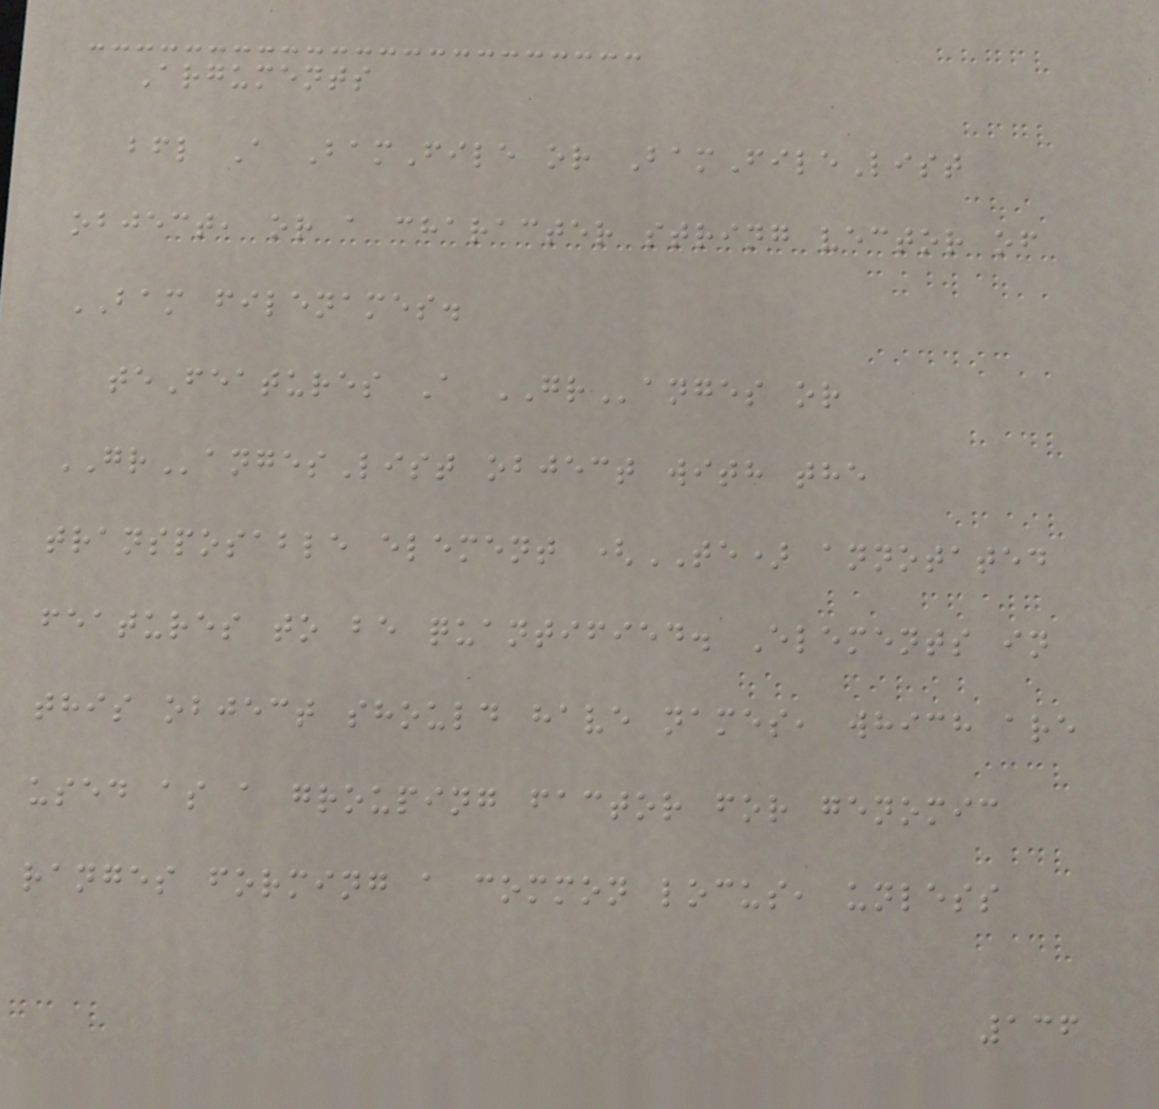Arguments
bfl A BamFile or BamFileList
object, or a character string vector of
BAM filenames.
teFeatures A GRanges or
GRangesList object with the
transposable element (TE) annotated
features to be quantified. Elements in
this object should have names, which are
used as a grouping factor for genomic
ranges forming a common locus, unless
136
